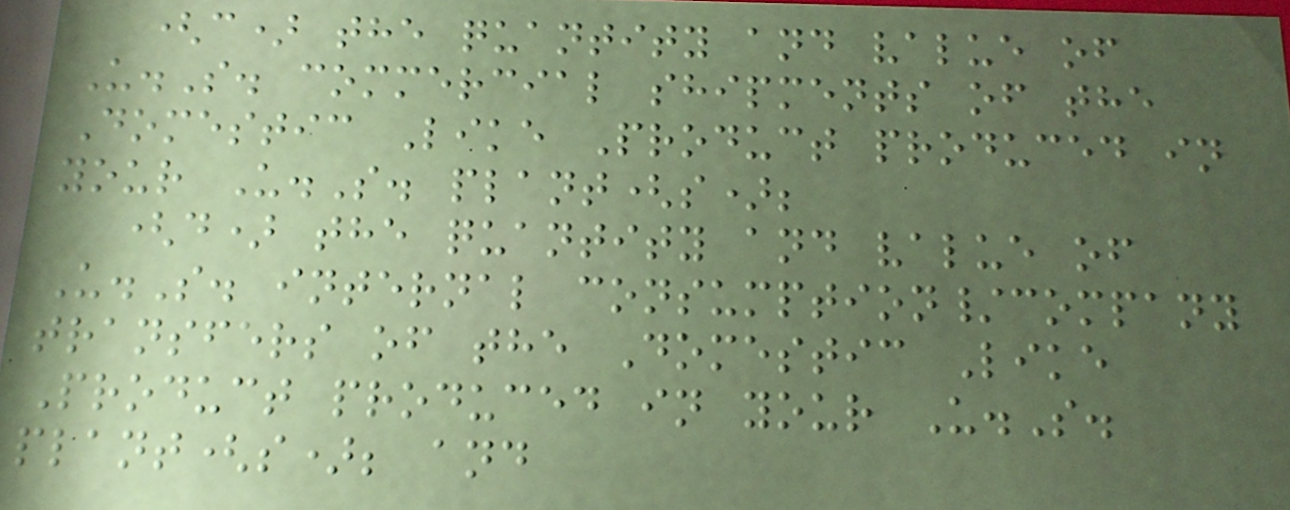(c) the quantity and value of
U.S. commercial shipments of the
Domestic Like Product produced in
your U.S. plant(s);
(d) the quantity and value of
U.S. internal consumption/company
transfers of the Domestic Like
Product produced in your U.S.
plant(s); and
